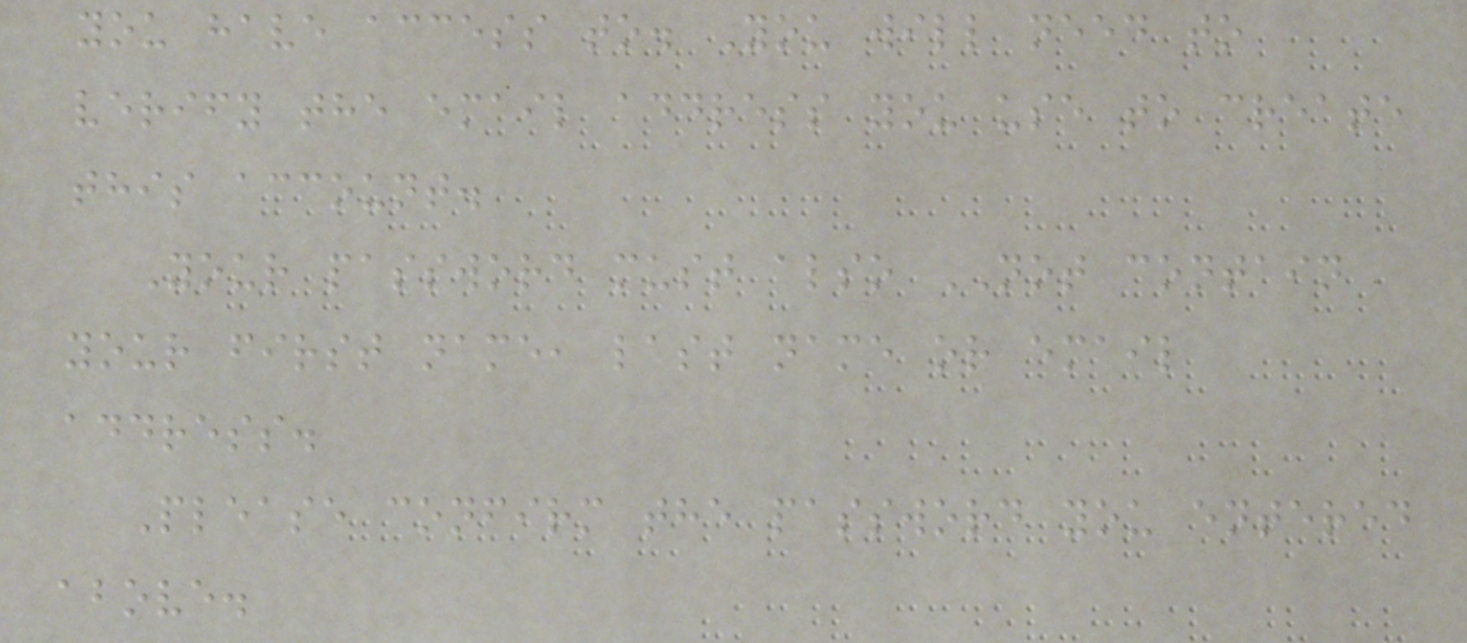you have access to. You will need to
verify the email address you use to create
this account.
Your password must also NOT contain
your first name, last name or email
address.
Please confirm the password you entered
above.
